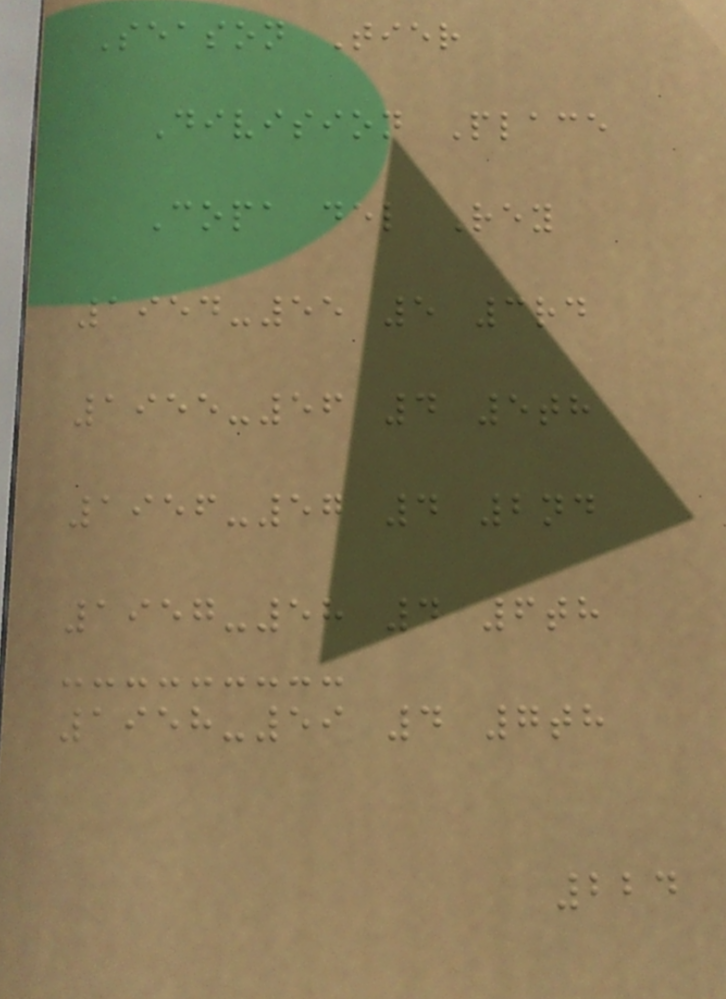Season Tier
Division Place
Copa del Rey
1954-55 5 3rd
1955-56 4 5th
1956-57 4 2nd
1957-58 4 6th
1958-59 4 7th
224
